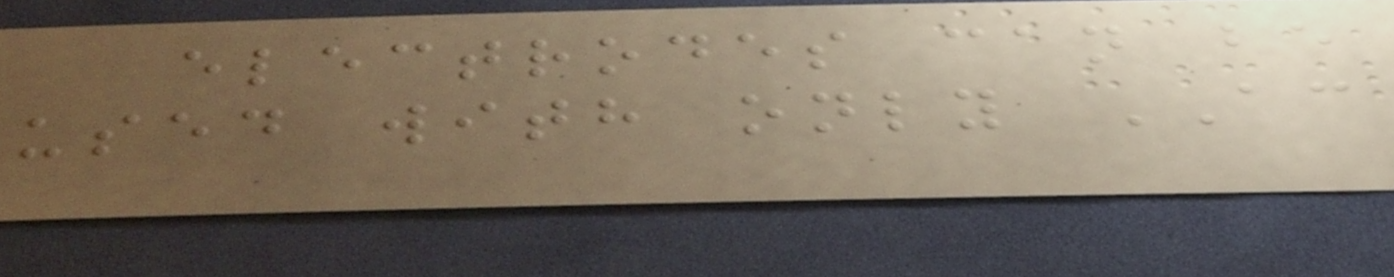electrodes can be
used with only AC
